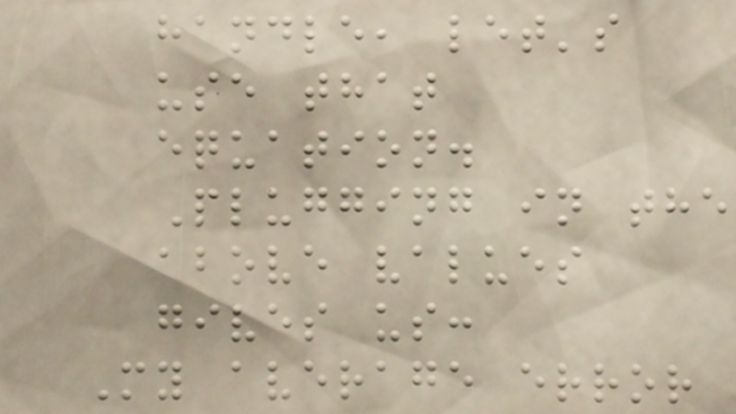handle, let's
use that
equation.
Plugging in the
above values
gives us:
My average error
